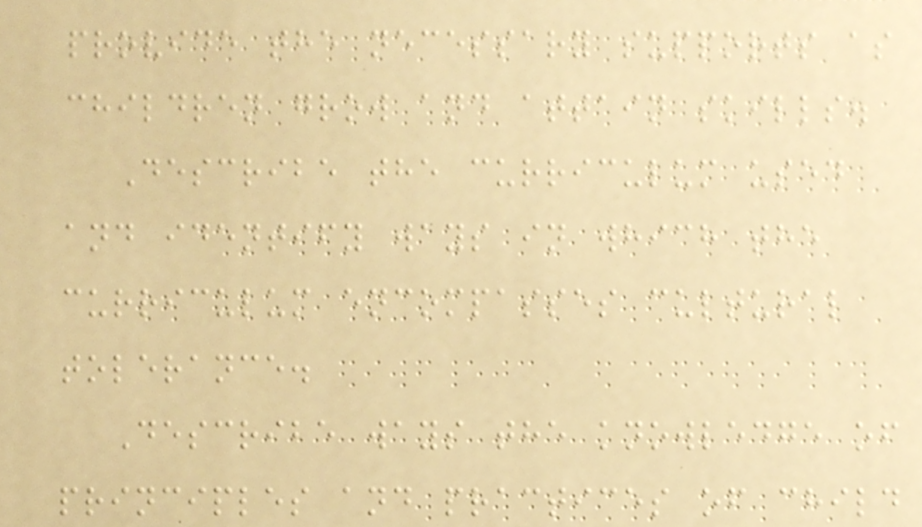provide the necessary supports as
children grow and attain skills.
Describe the curriculum used
and identify ways in which the
curriculum encompasses cultural
tolerance.
Describe ways the knowledge of
principles and practices of child
